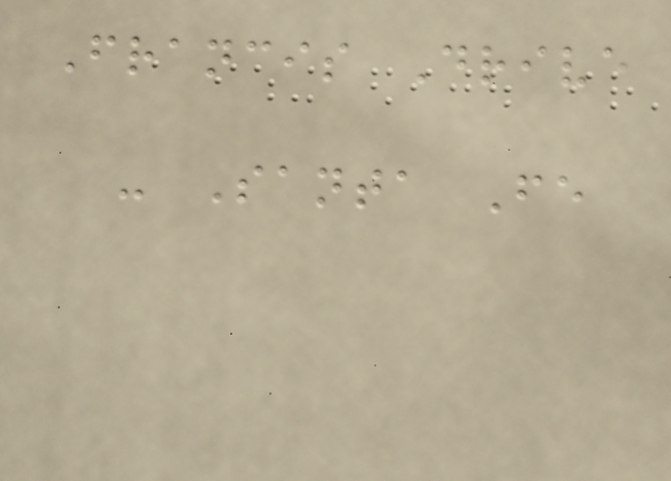Francis Drive
- Santa Fe
